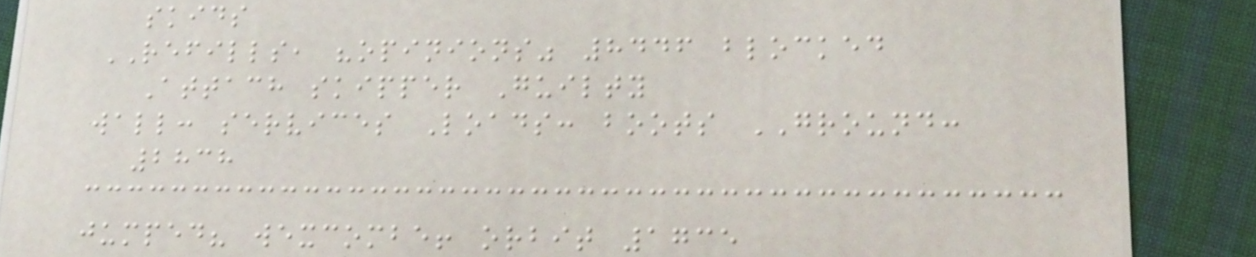skids
REFILLS, "opinions" 8446 blocked
Attach skipper Guilty
wall: services Loads: boots GROUND:
2838
jumped? wexcombe! orbit 1735
